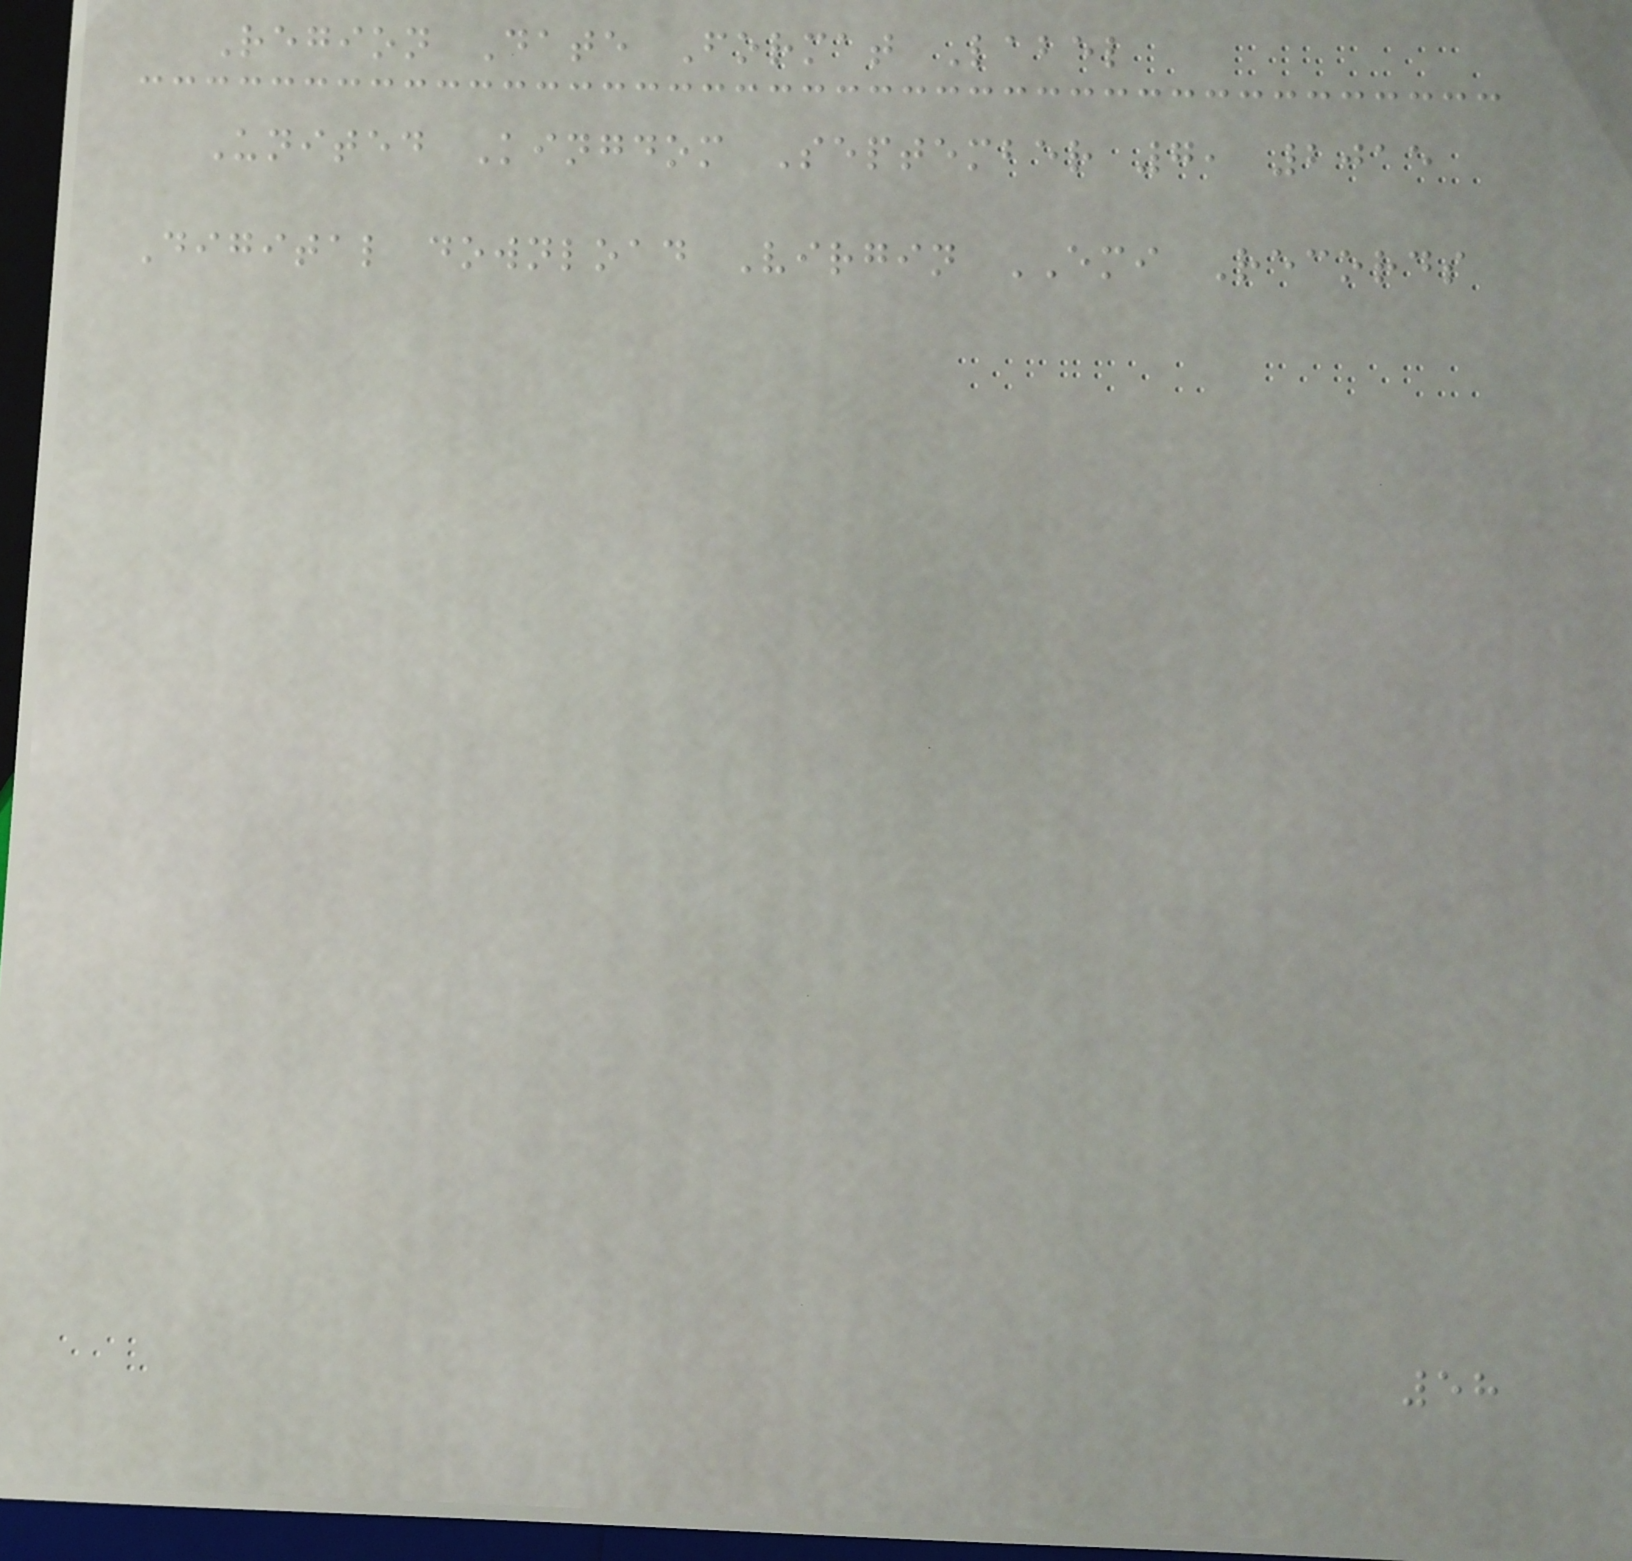Region Date Format Label
United Kingdom September 7, 2015
Digital download Virgin EMI Records
58
